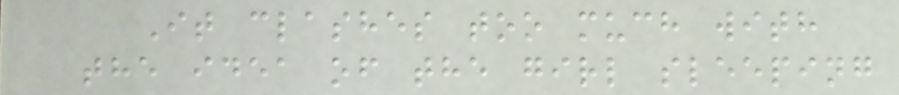It clashes too much with
the idea of the girl sleeping
